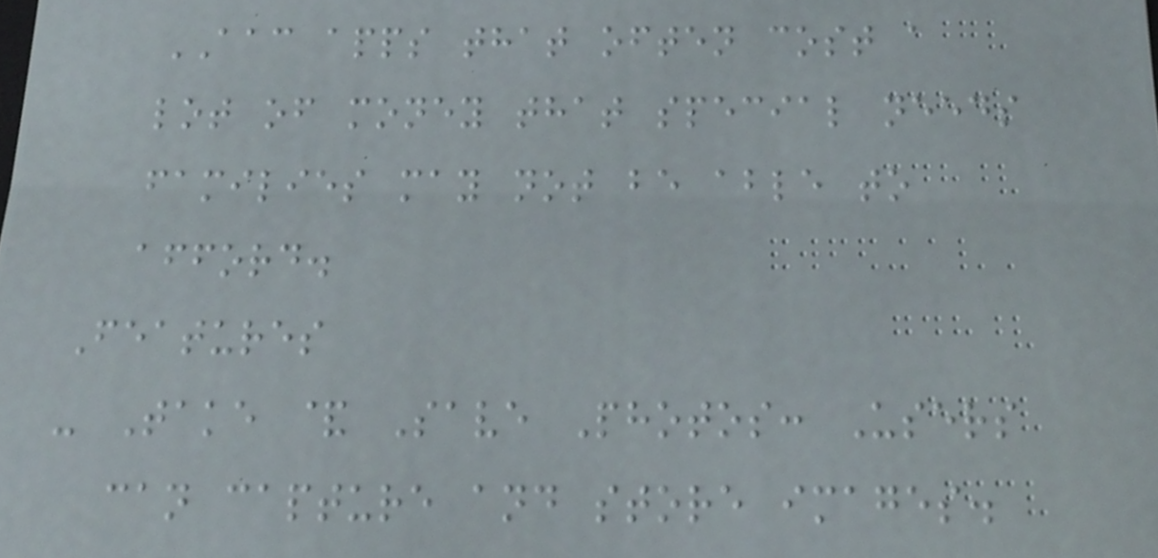AAC apps that often cost a
lot of money that special needs
families may not be able to
afford.
Features
- Take & Save Photos: Users
can capture and store images.
